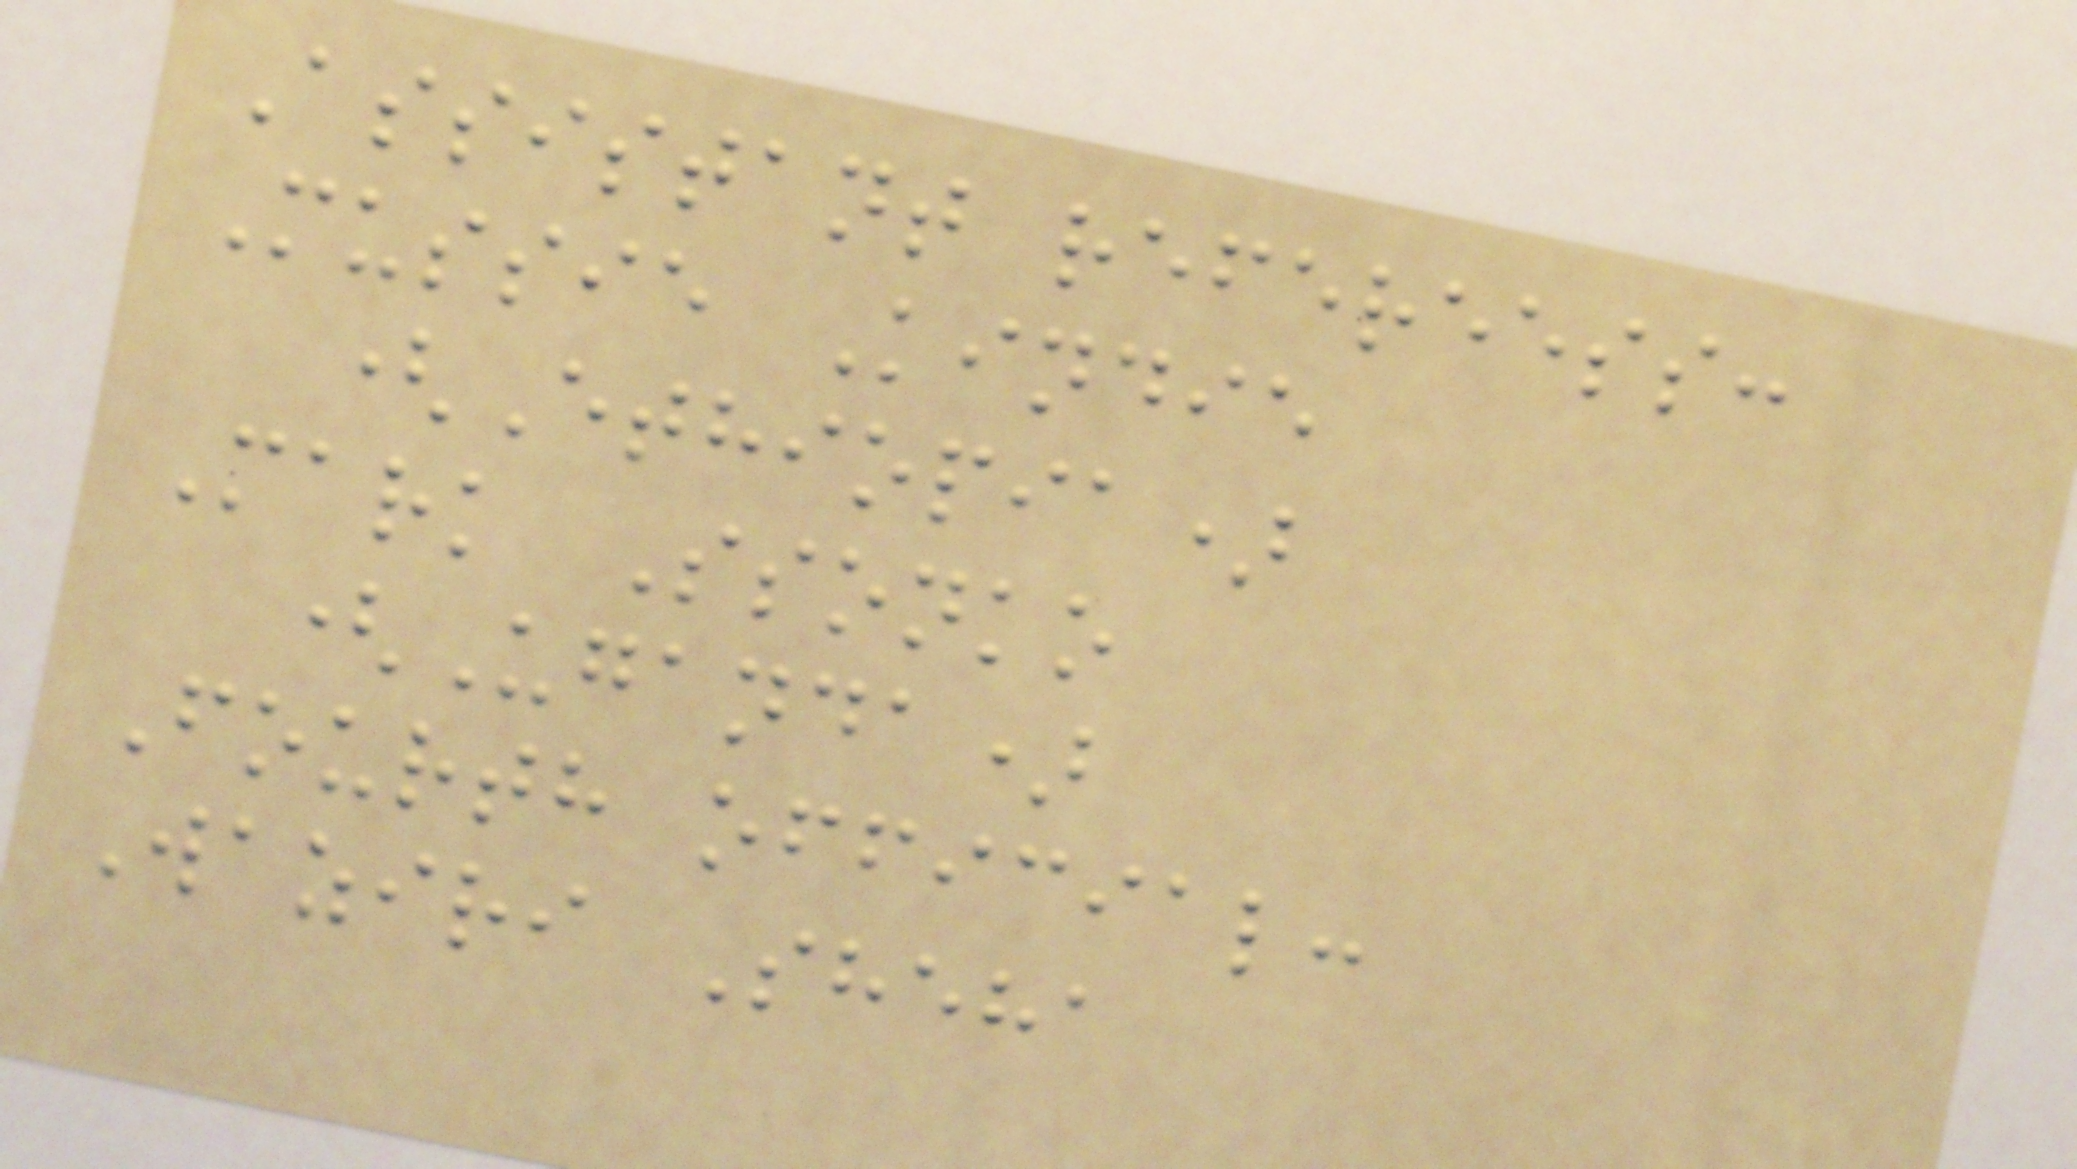Assistant refereess:
Mussie Kindie
(Ethiopia)
Mark Ssonko
(Uganda)
Fourth official:
Waziri Sheha
